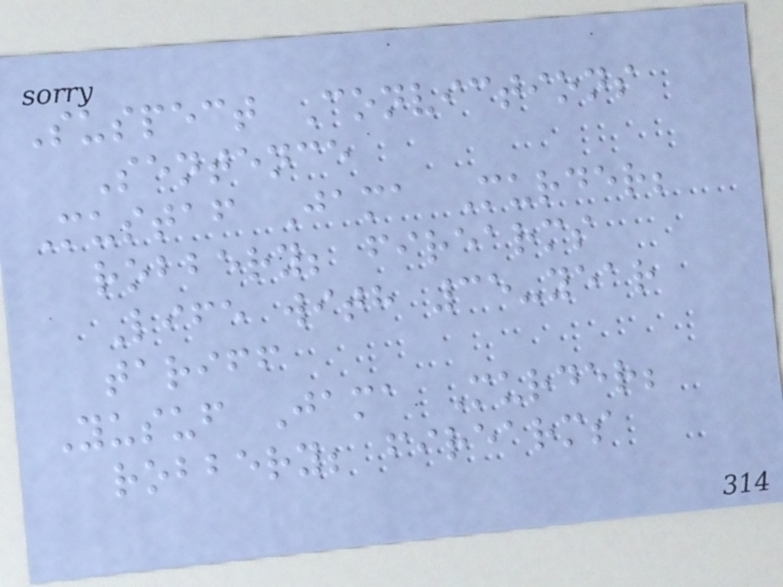Suspect Convictions
Sentence
Mustaf Jama Murder;
robbery; firearms
Life with 35-year
tariff
Yusuf Jama Murder;
robbery; firearms
